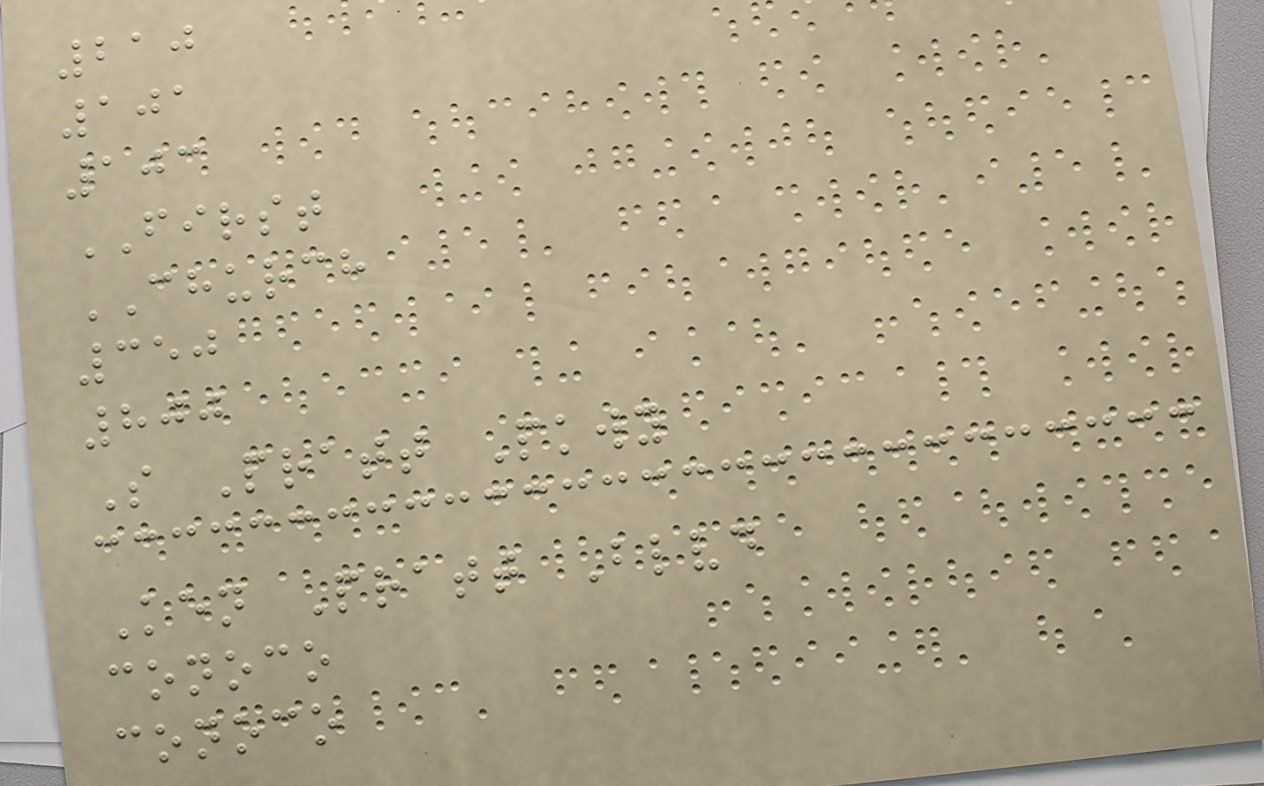210
101
103
FIRST
CHURCH
350
800
S Pratt Pkwy
Ken Pratt Blvd
conoco
conoco
